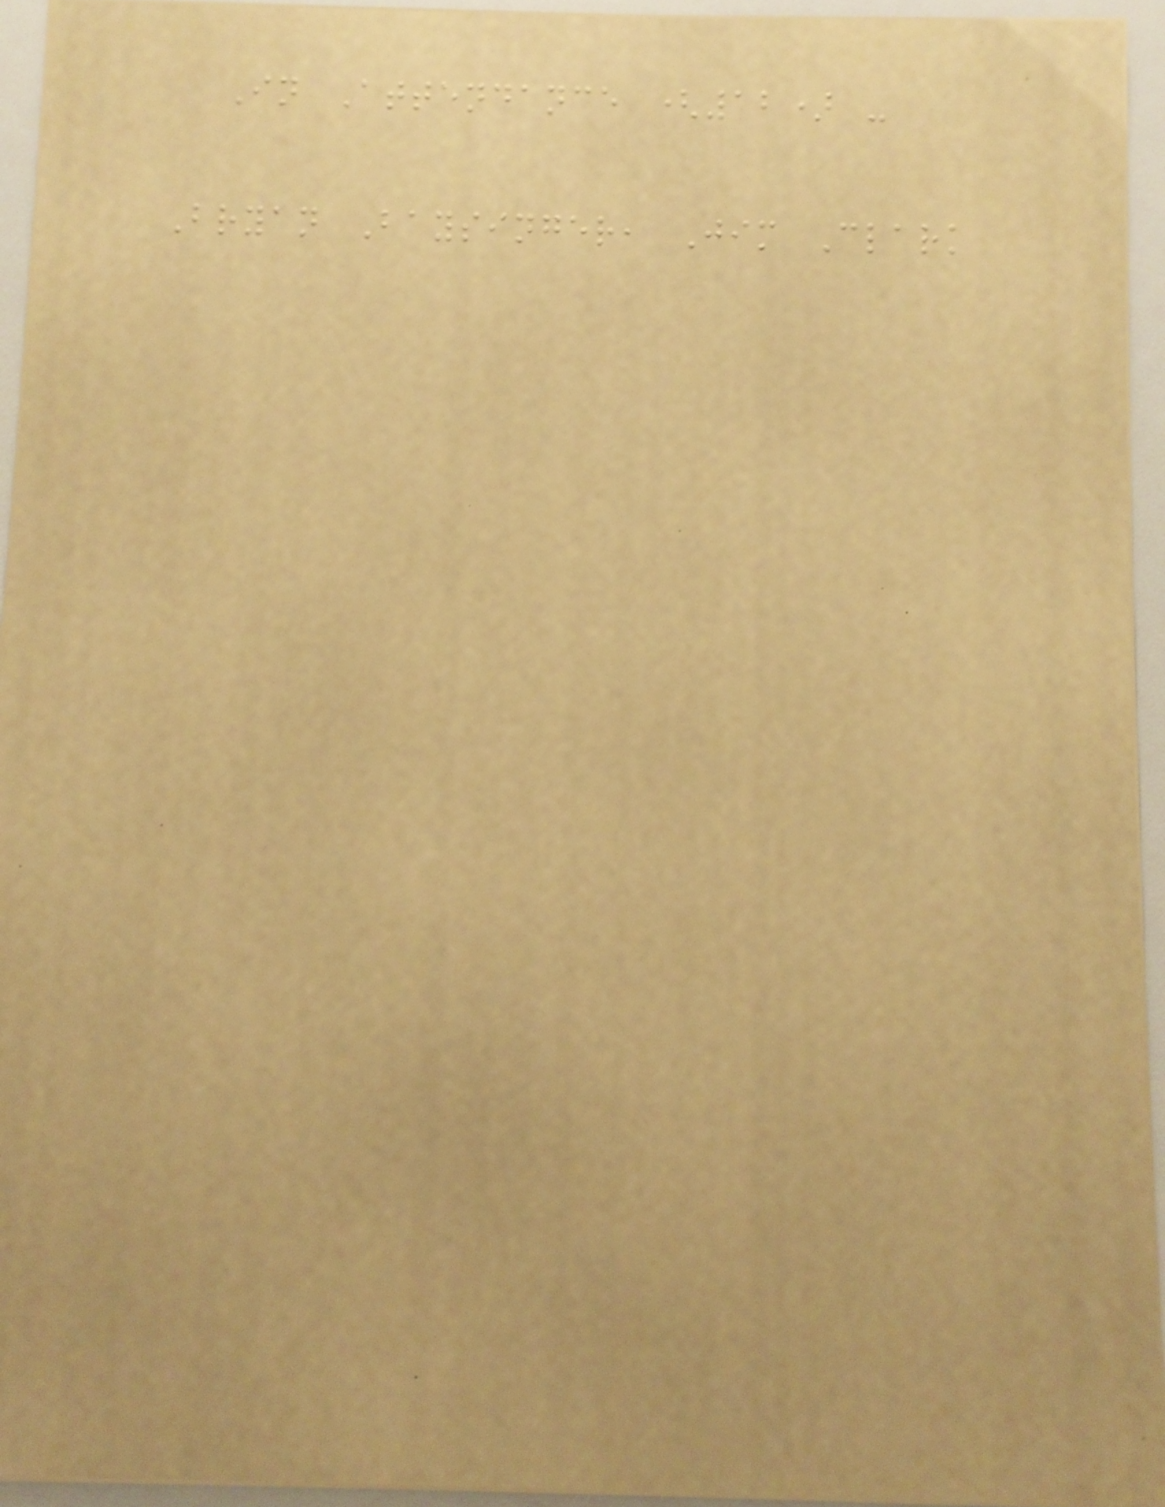In Attendance (12) -
Bryan Baysinger, Jim Clark
